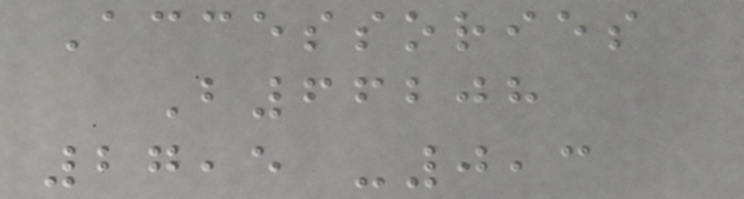Accessories
B66208
27,5 -0,3
